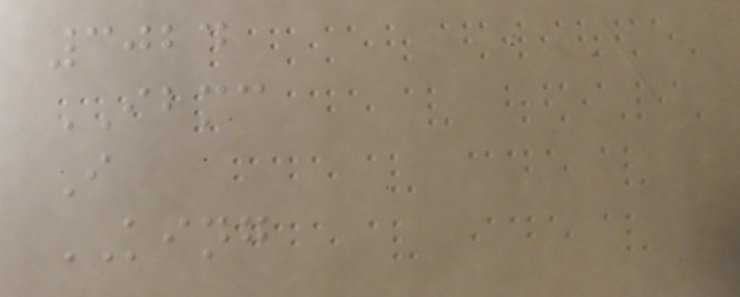3024
IBMC
I
KING
